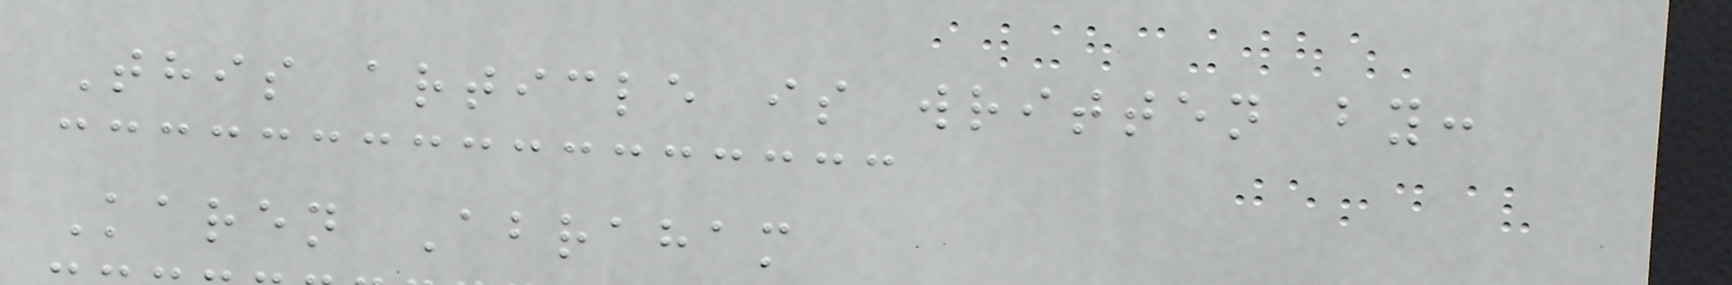This article is written by:
Karen Abraham
